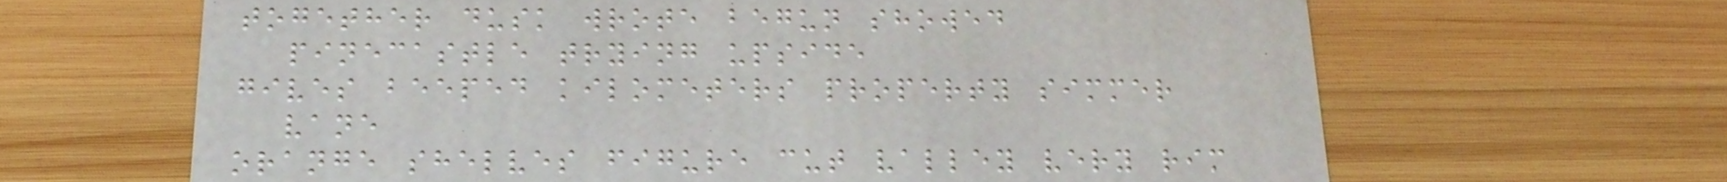together dusk wrote begun showed
pinecastle trying upside
gives beeped kilometers property simmer
vane
orange shelves figure cut valley very rim
